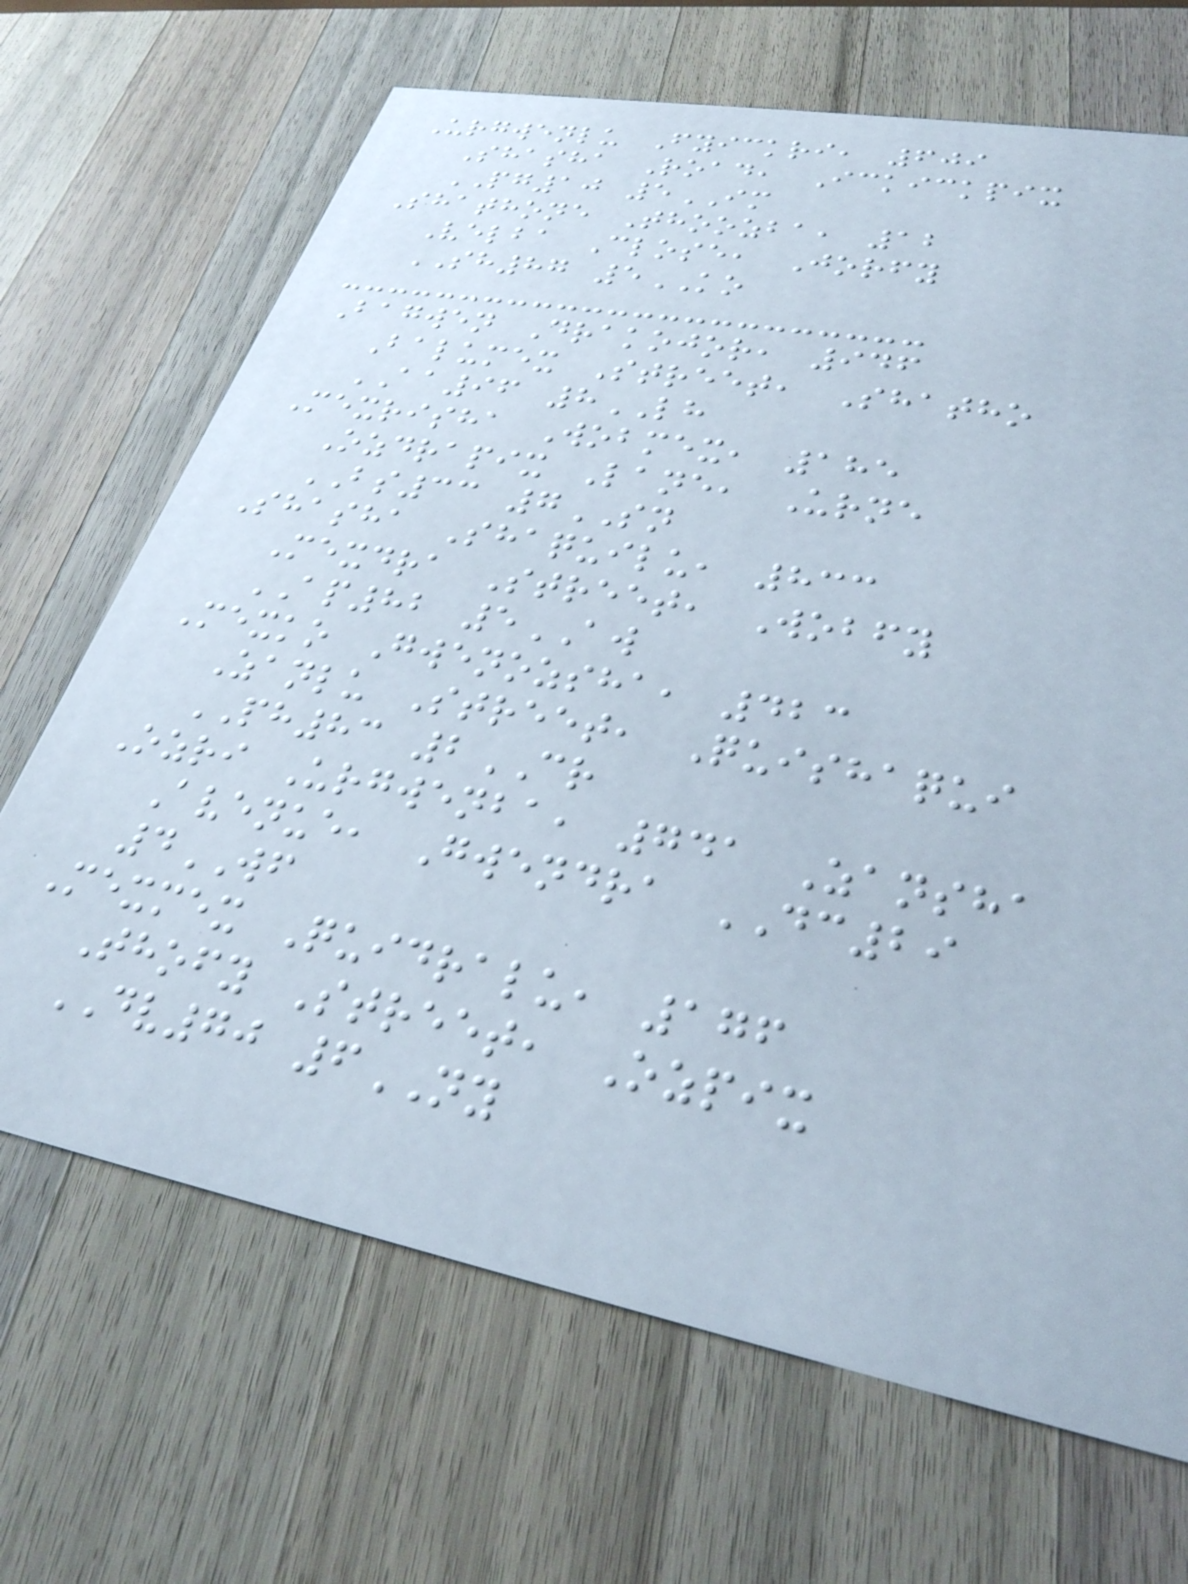Urgwenlu Fyickri, 609
Shasha Road, Ickickpix
PG10 5IM
Shathone Thoozba, 12
Velba Close, Jorfy
SH87 5KO
Bagwen Drakojor, 946
Balumex Street, Shatho
AA96 8LH
Mexrisha Wobmex, 185
Ozdrapix Lane, Urne
BS33 7SN
Shasha Shaquilu, 833
Mexdra Street, Wobfy
AP82 5AW
Mexko Gwenozsha, 423
Zanlu Street, Quishaqui
PH83 2CR
Ozri Urgwenba, 741 Zansha
Avenue, Gwendra DC29
4WF
Mexmex Quidralu, 176
Thofy Street, Ozpix
DV70 6NY
